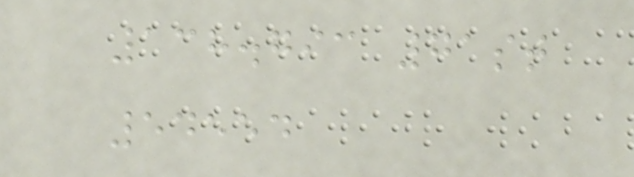138.793 71st
54554
